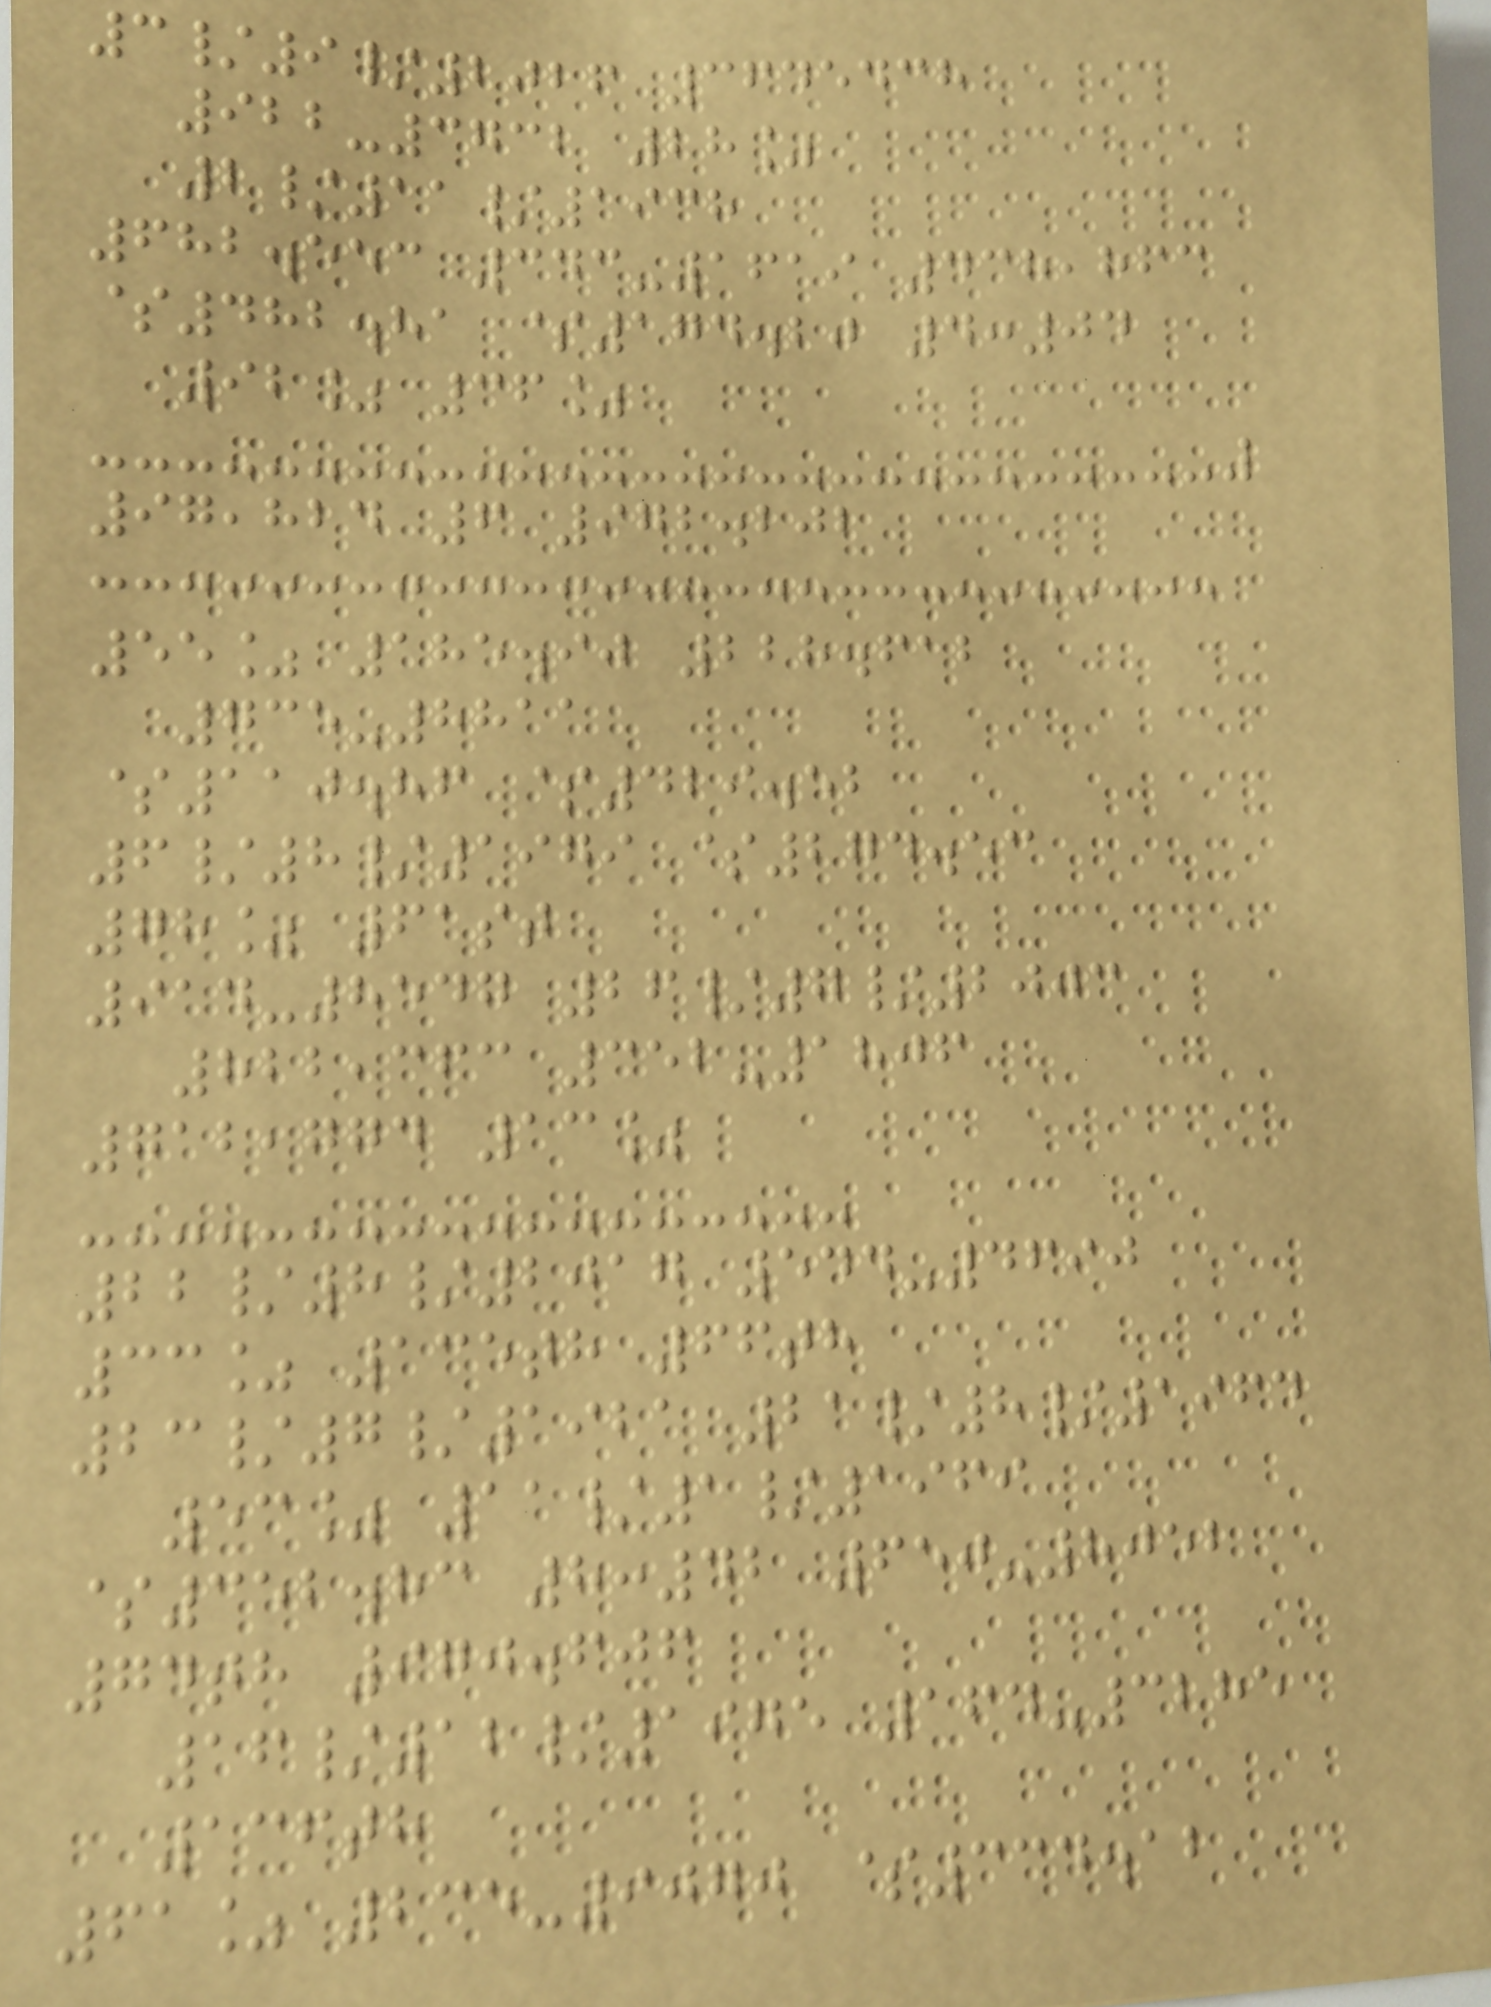3/9/2026 3645438
922-3732 28%
2/11/1938
682.553 343-1619 438,863
$482.81 $174.20 4:04
92% 36%
97,824 6 972.202
55% 185.90 228.612
735-8811
$110.86 $429.52
6/8/1979 $274.53
78% 61st
914-8547 26/7/2003
822,363 352-1806
712,774 13%
22/8/2017 544-4690
33% 135th 66th
23/7/1921 21/8/1964
53% 11/1/1969
$352.83 8:42 650-8052
74th 970.606
16/12/1975 164-3285
136th
61% 235-9070 $334.12
